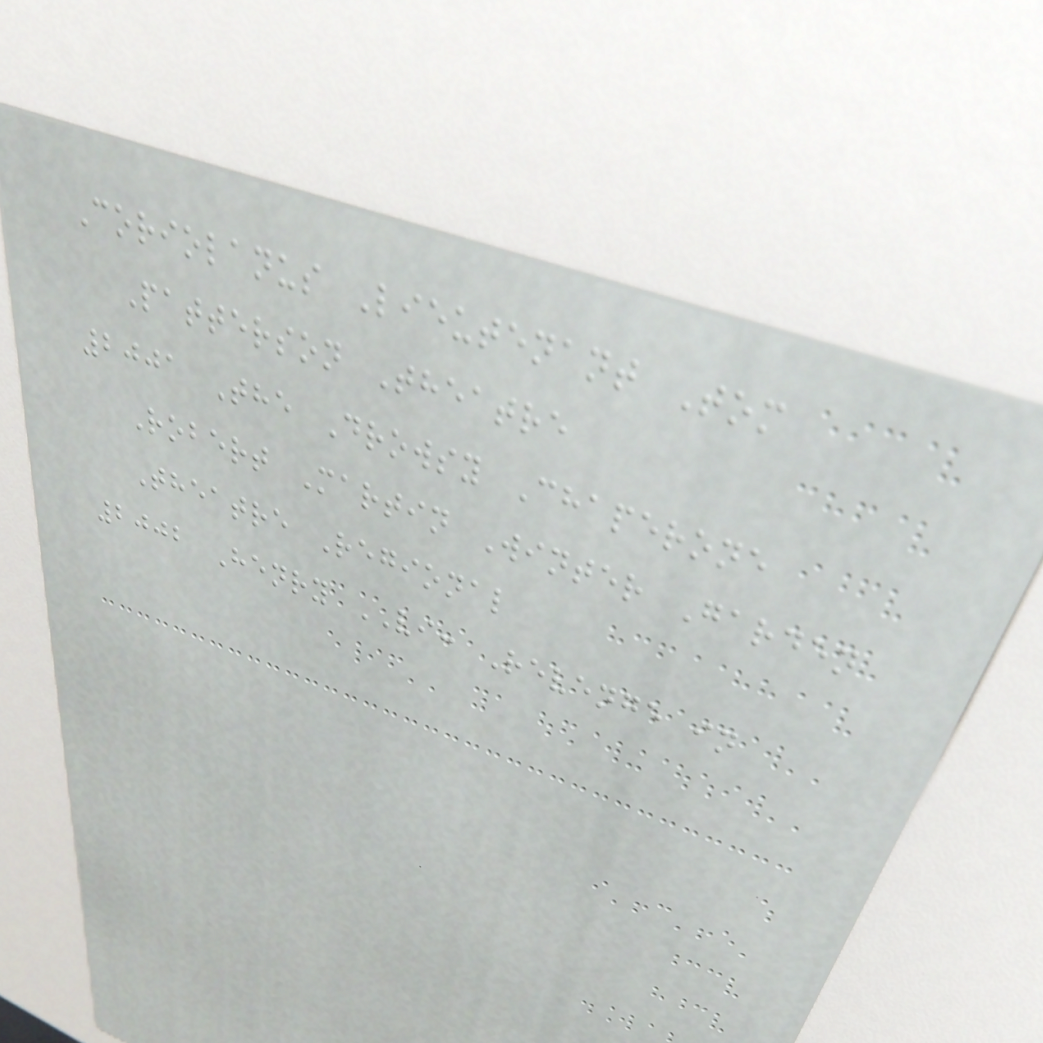Coriolanus Lieutenant Tom
Patterson Theatre
2001 The Drowsy Chaperone
Robert Martin Winter Garden
Theatre Regional
2002 Henry VI: Revenge in
